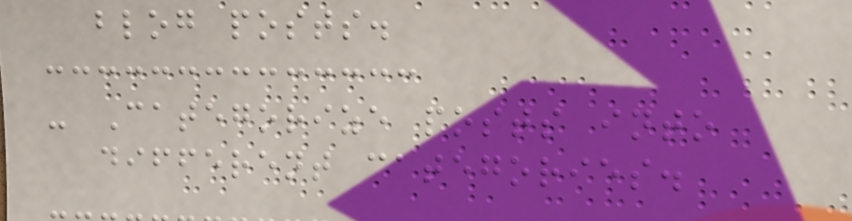blog posts.
- Categorize posts into
different categories.
